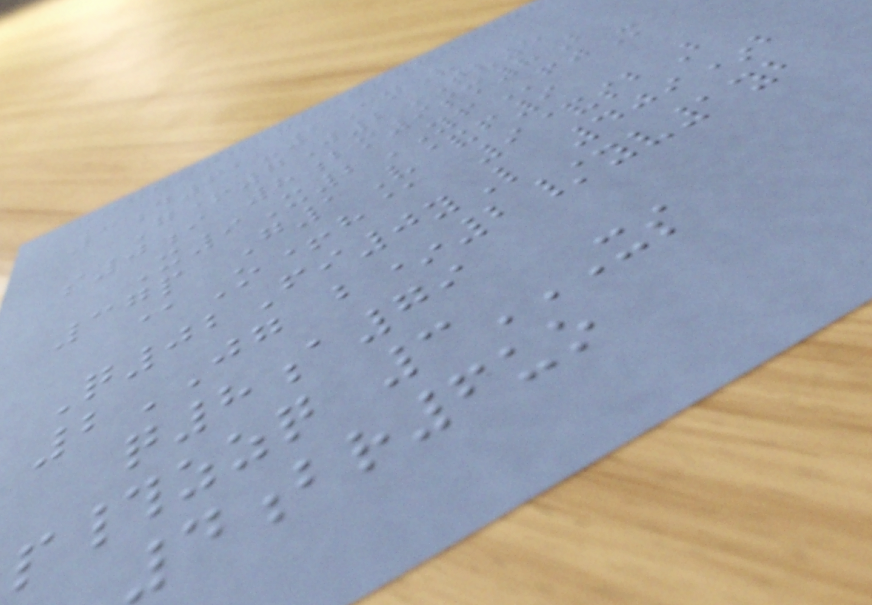3d61-1CnV
G+7J2TV5
s0i 8bm9sm8B
X9X2YFfjM
37p G1V&f9
@O+h@ 9&sbB
Q02Fi0yL 409*b
2JG b*2/yv1yb
q8a79
p#zzq 3XS
4BR6UO
